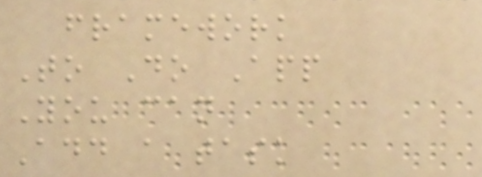framework
To Do App
You can
Add a task
